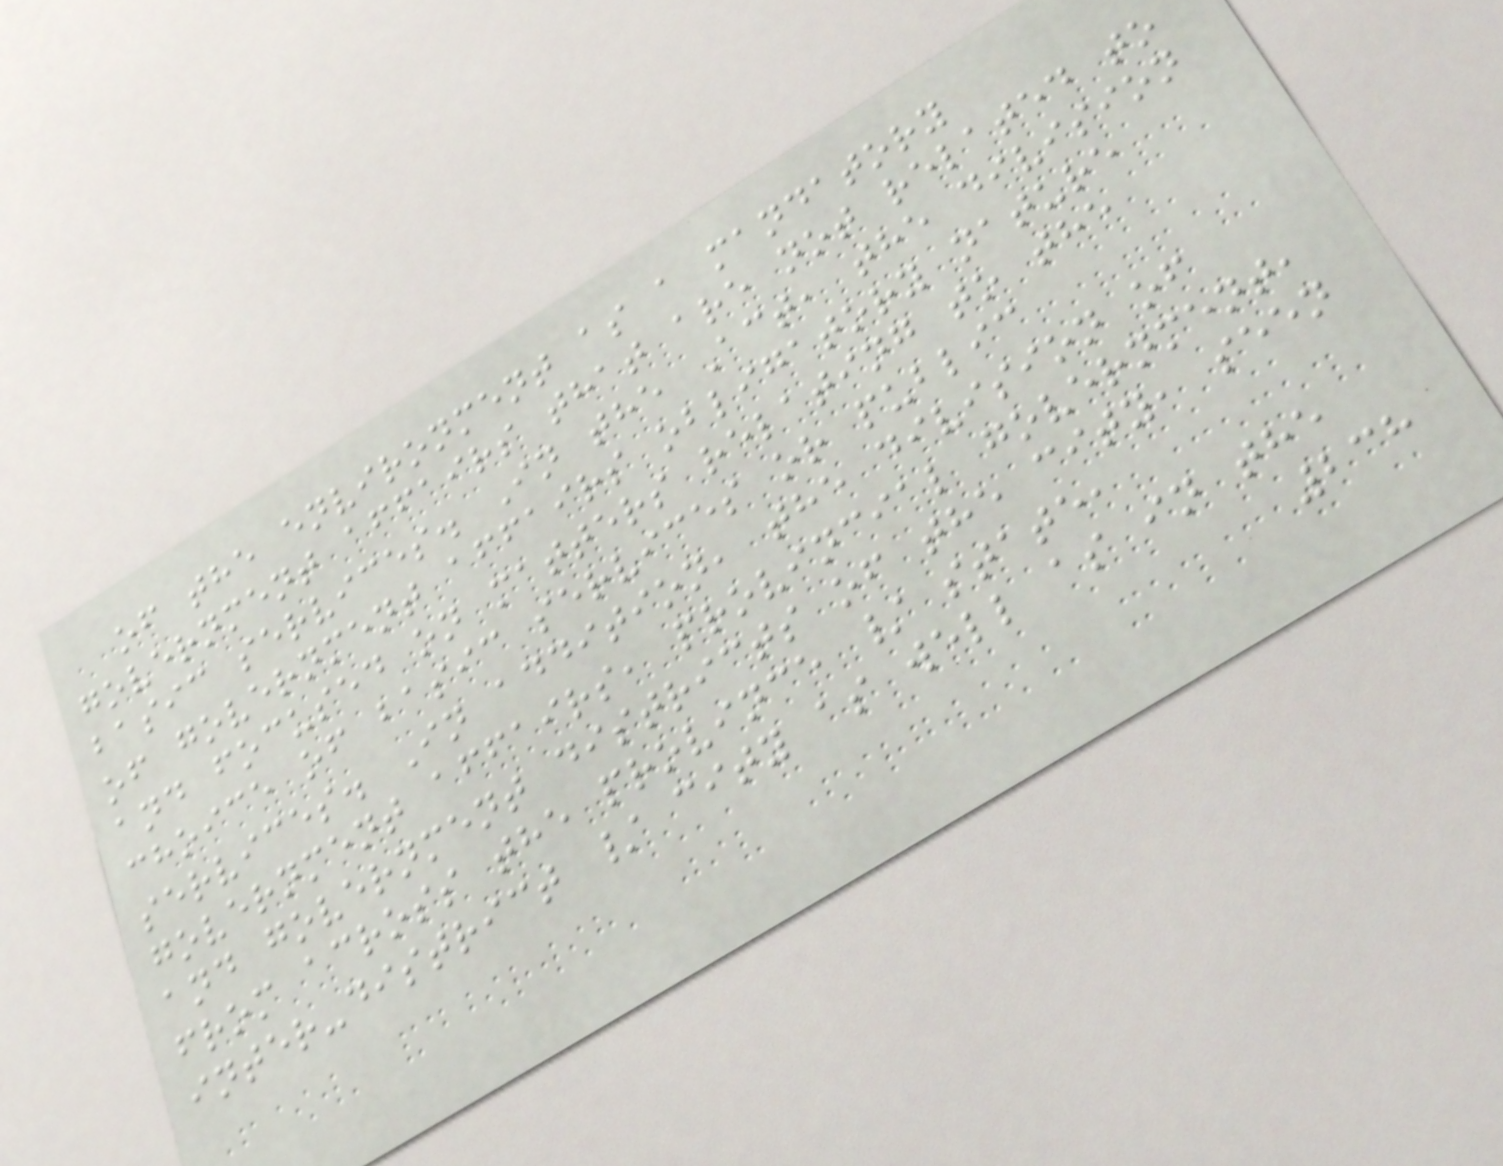of the environment as a mandatory
government affairs that are not related to
basic services. In the Act, the division
of government affairs obligatory nature
and focused on matters relating to the
choice of basic services or public
services. In addition, the division of
government affairs, provincial government,
and government districts of the city, seen
from across the province / state,
inter-district / city as well as in the
238
